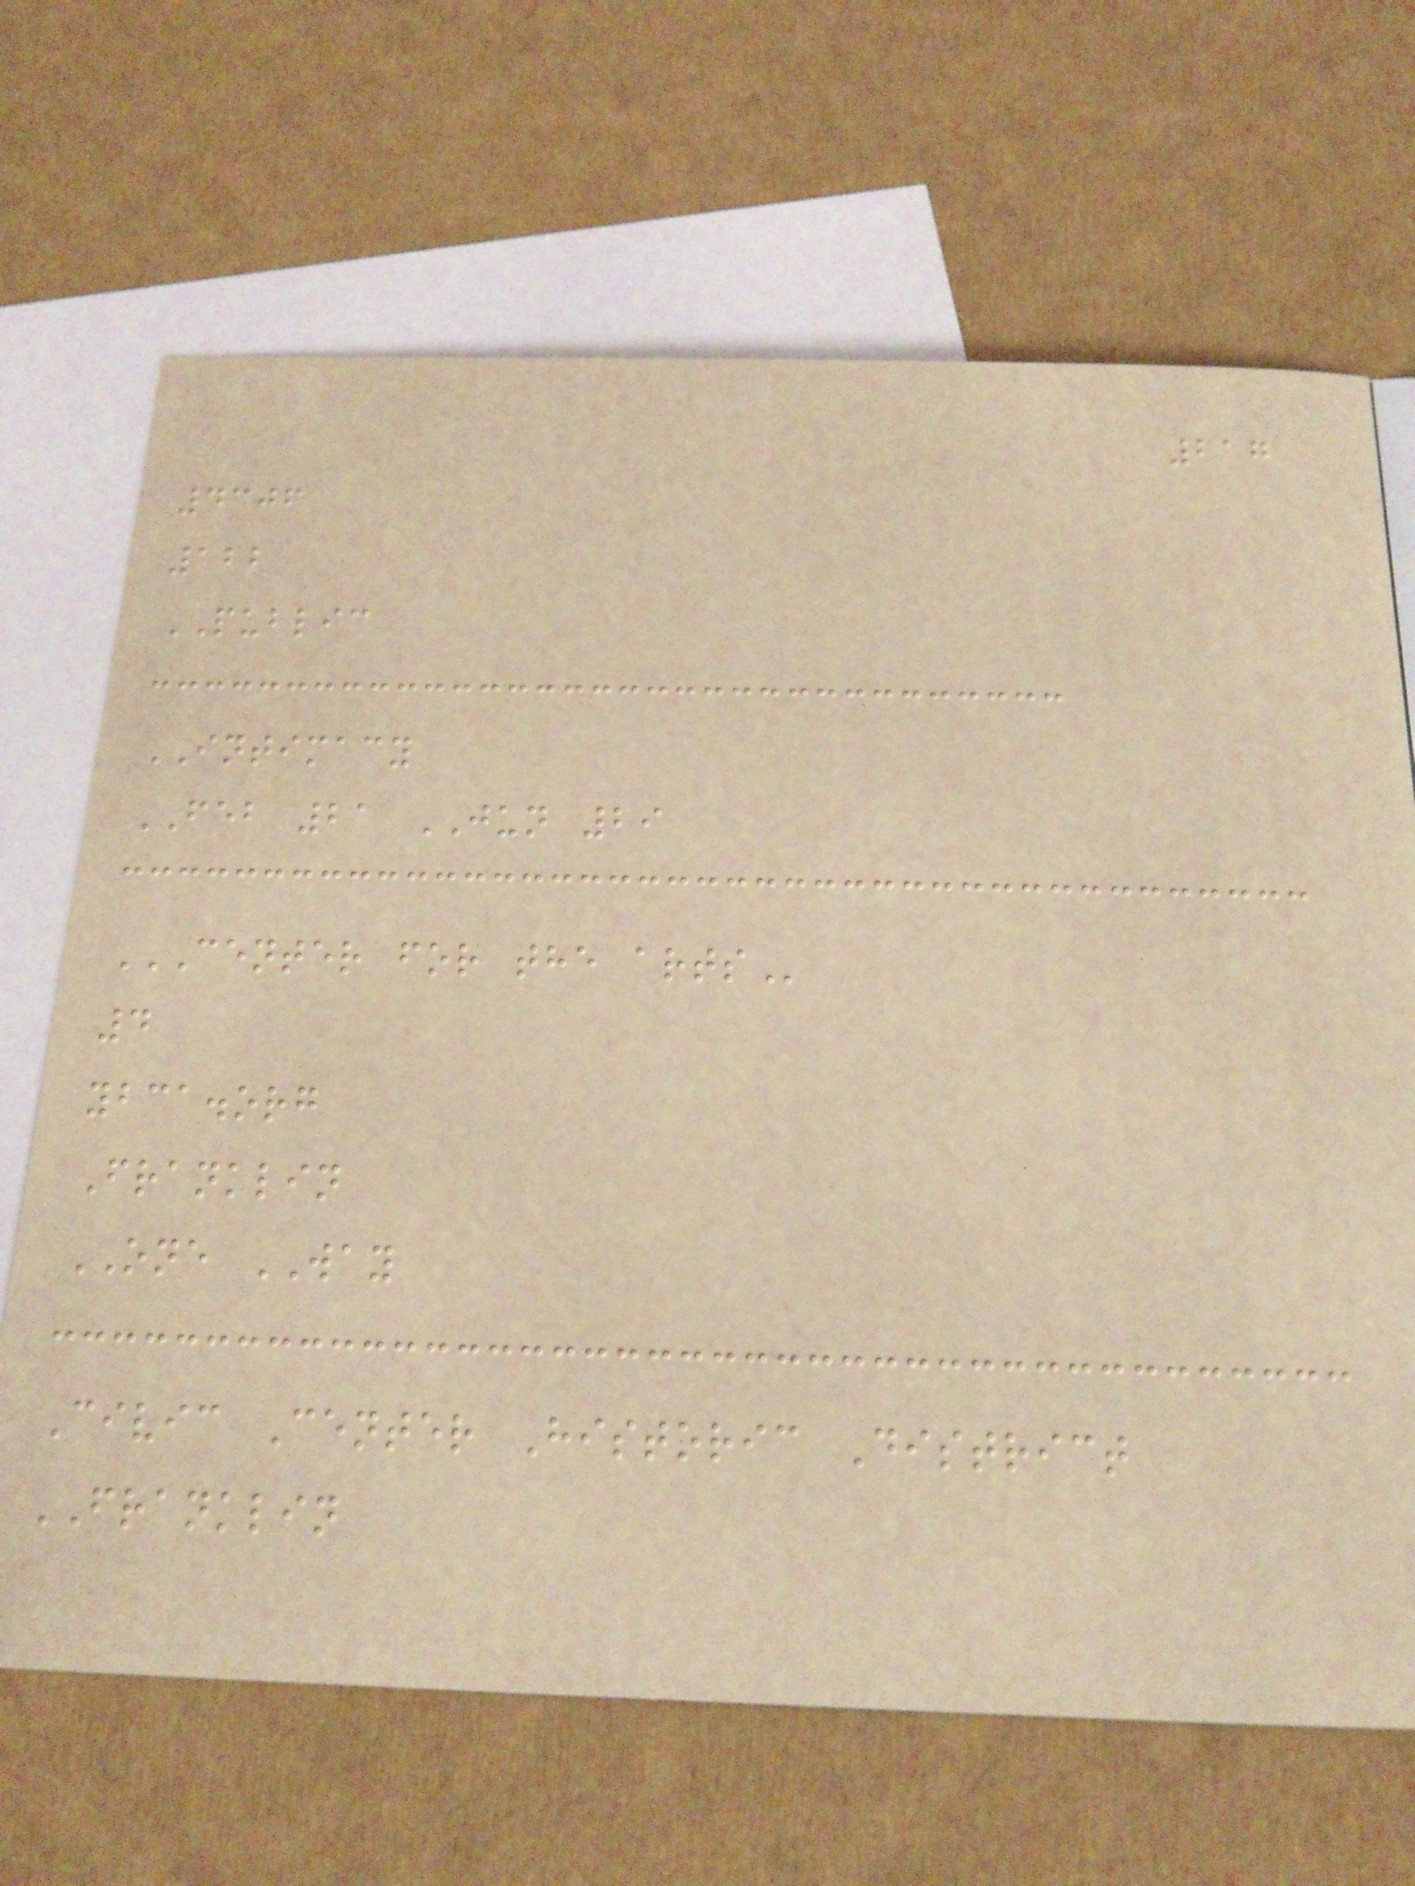217
4306
122
PUBLIC
INTIMACY
FEB 21 JUN 29
CENTER FOR THE ARTS
4
ybca.org
Franklin
ONE WAY
Civic Center Historic District
FRANKLIN
